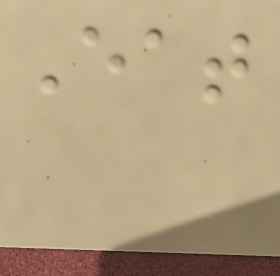Eat
